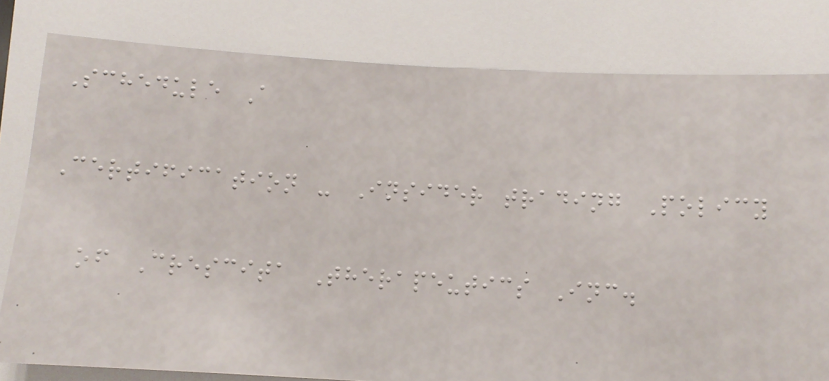Schedule A
Certification - Insider trading Policy
of Crescita Therapeutics Inc.
